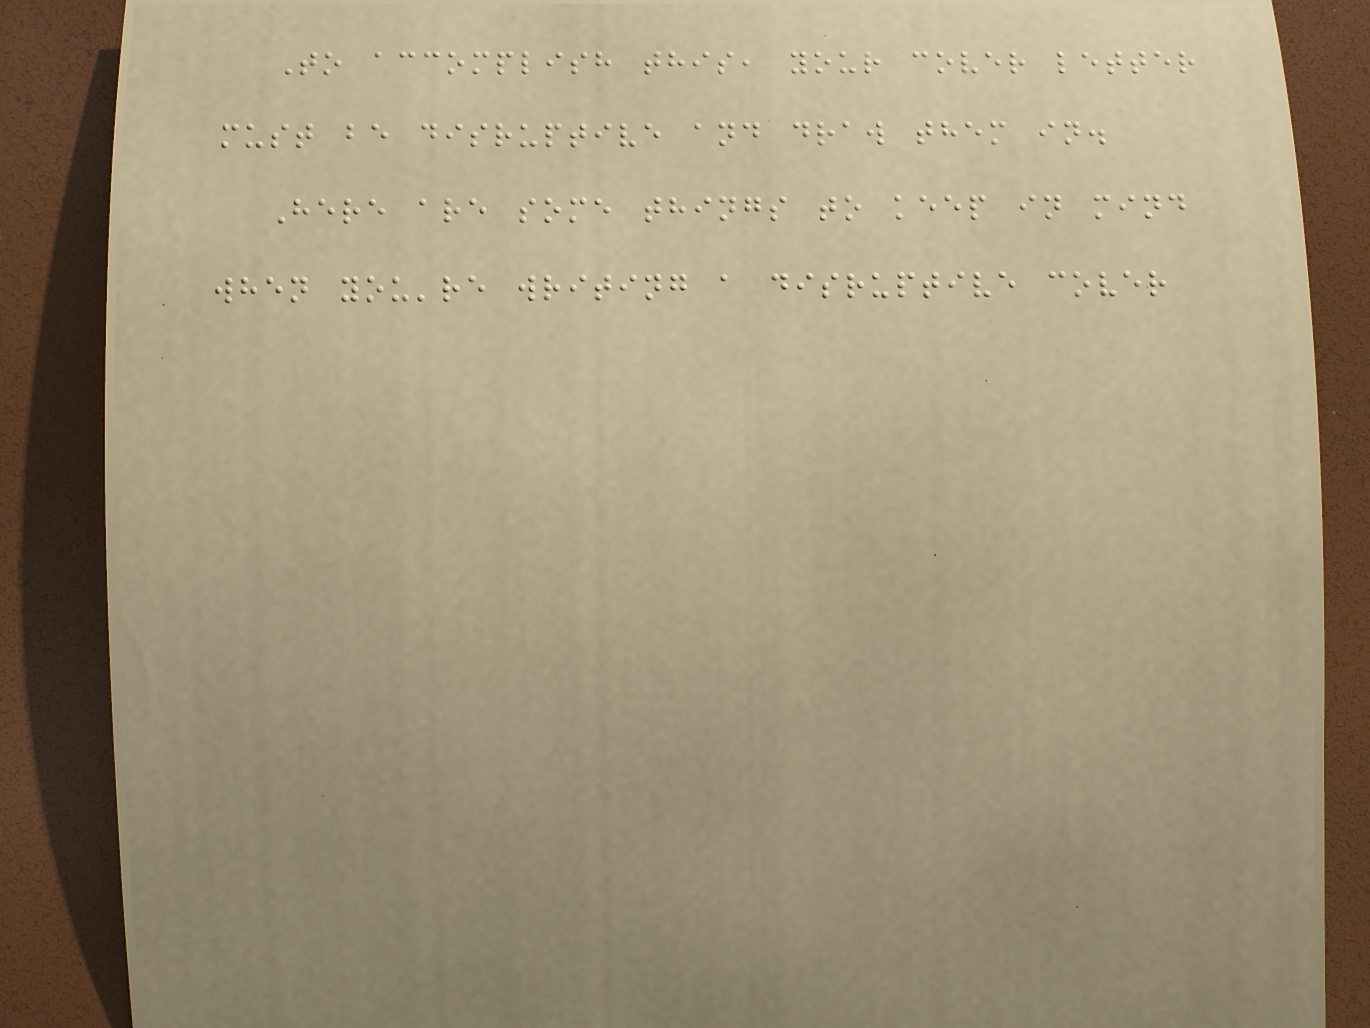To accomplish this, your cover letter
must be disruptive and draw them in.
Here are some things to keep in mind
when you're writing a disruptive cover
